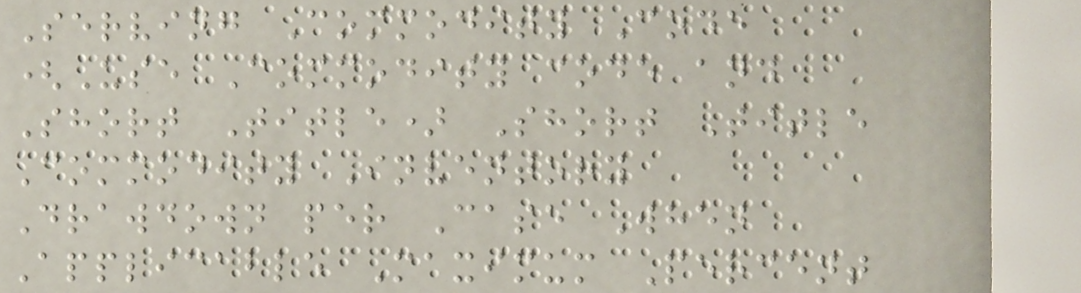Serving Commodity Code
(Use Commodity code and
Short Title) Short Title
Commodity Inventory
Drawdown per Case When
Applicable Maximum Percent
